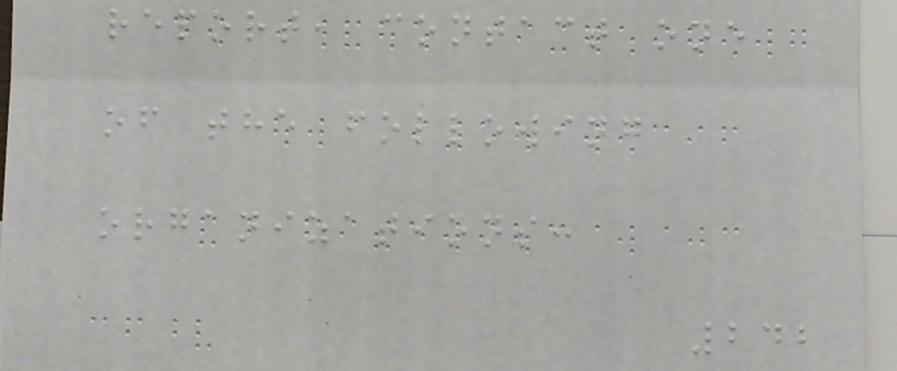report, contact one
of the following
organizations:
242
